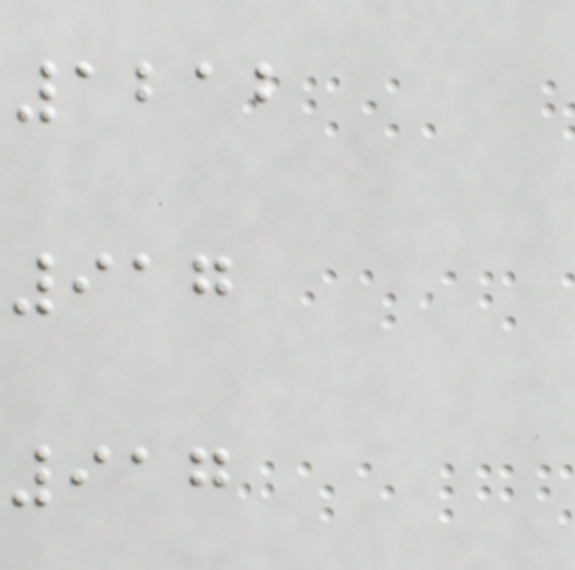1212
917
917
